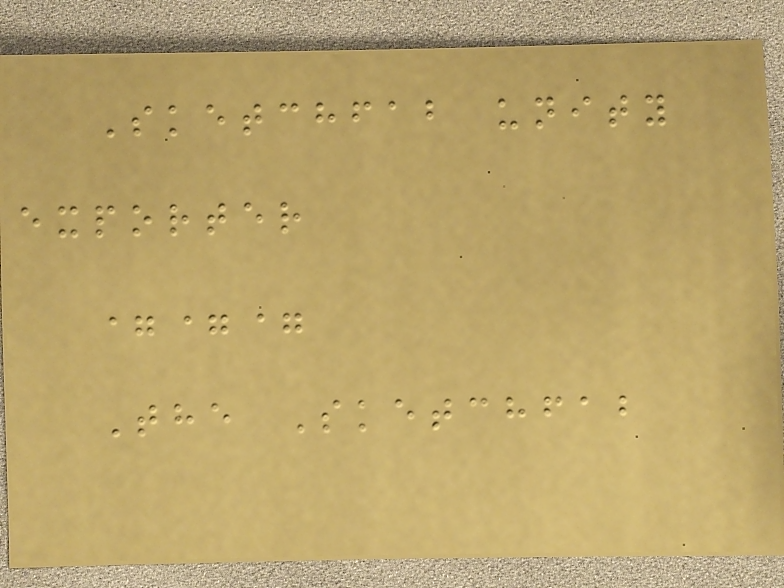Sketchfab unity
exporter
===
The Sketchfab
